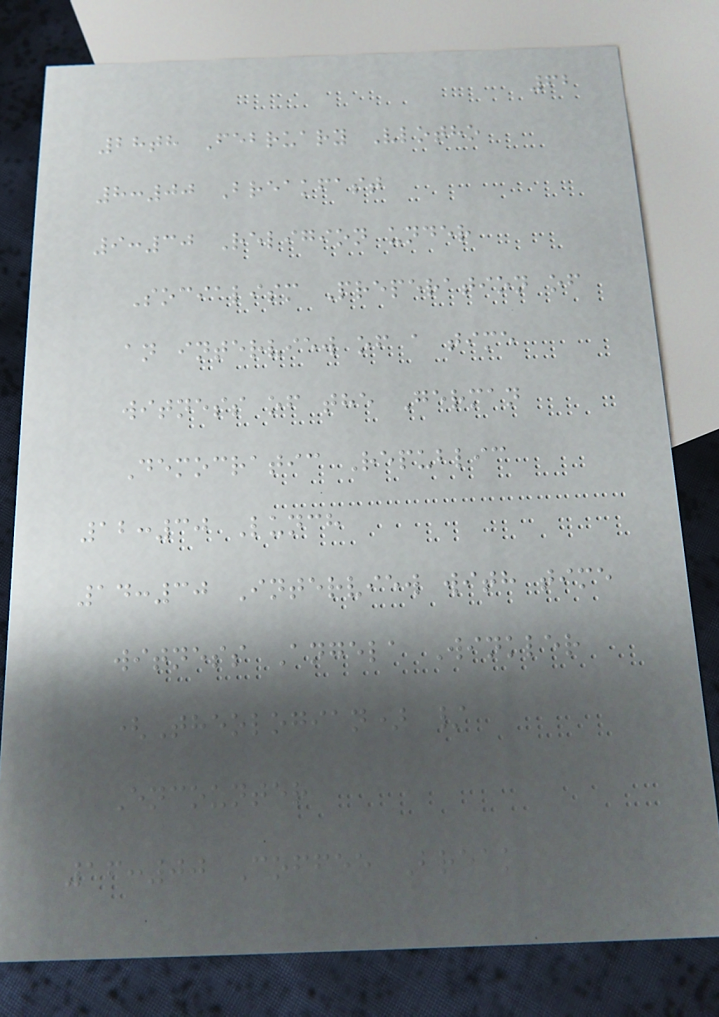62
28th February Vlotho
8:00 Breakfast
9:30 Religion under
Socialism Preperation of
an interview of a time
witness of the German
Democratic Republic
12:30 Lunch
14:30 Interview with time
witness Angela Winkler
(Theologian) /
Encounter
16:00 Coffee Break
